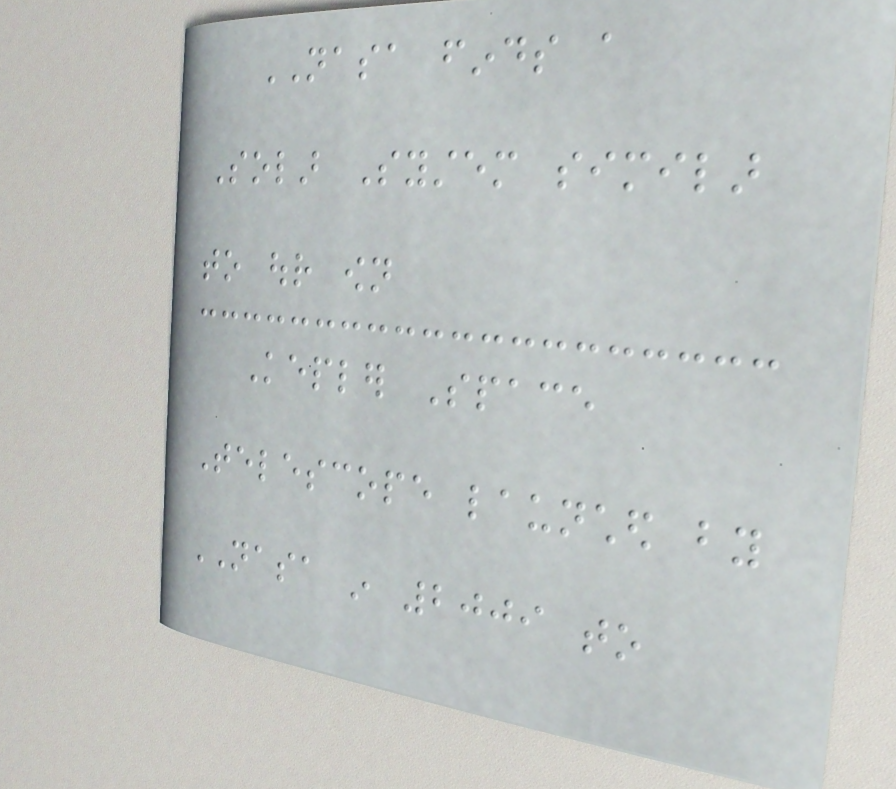NASA finds a
Solar System similar
to our own
Kepler Space
Telescope launched by
NASA in 2009 to
